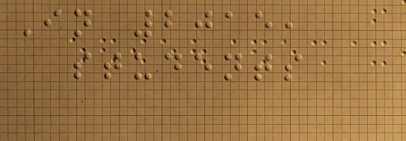In 2015,
students
